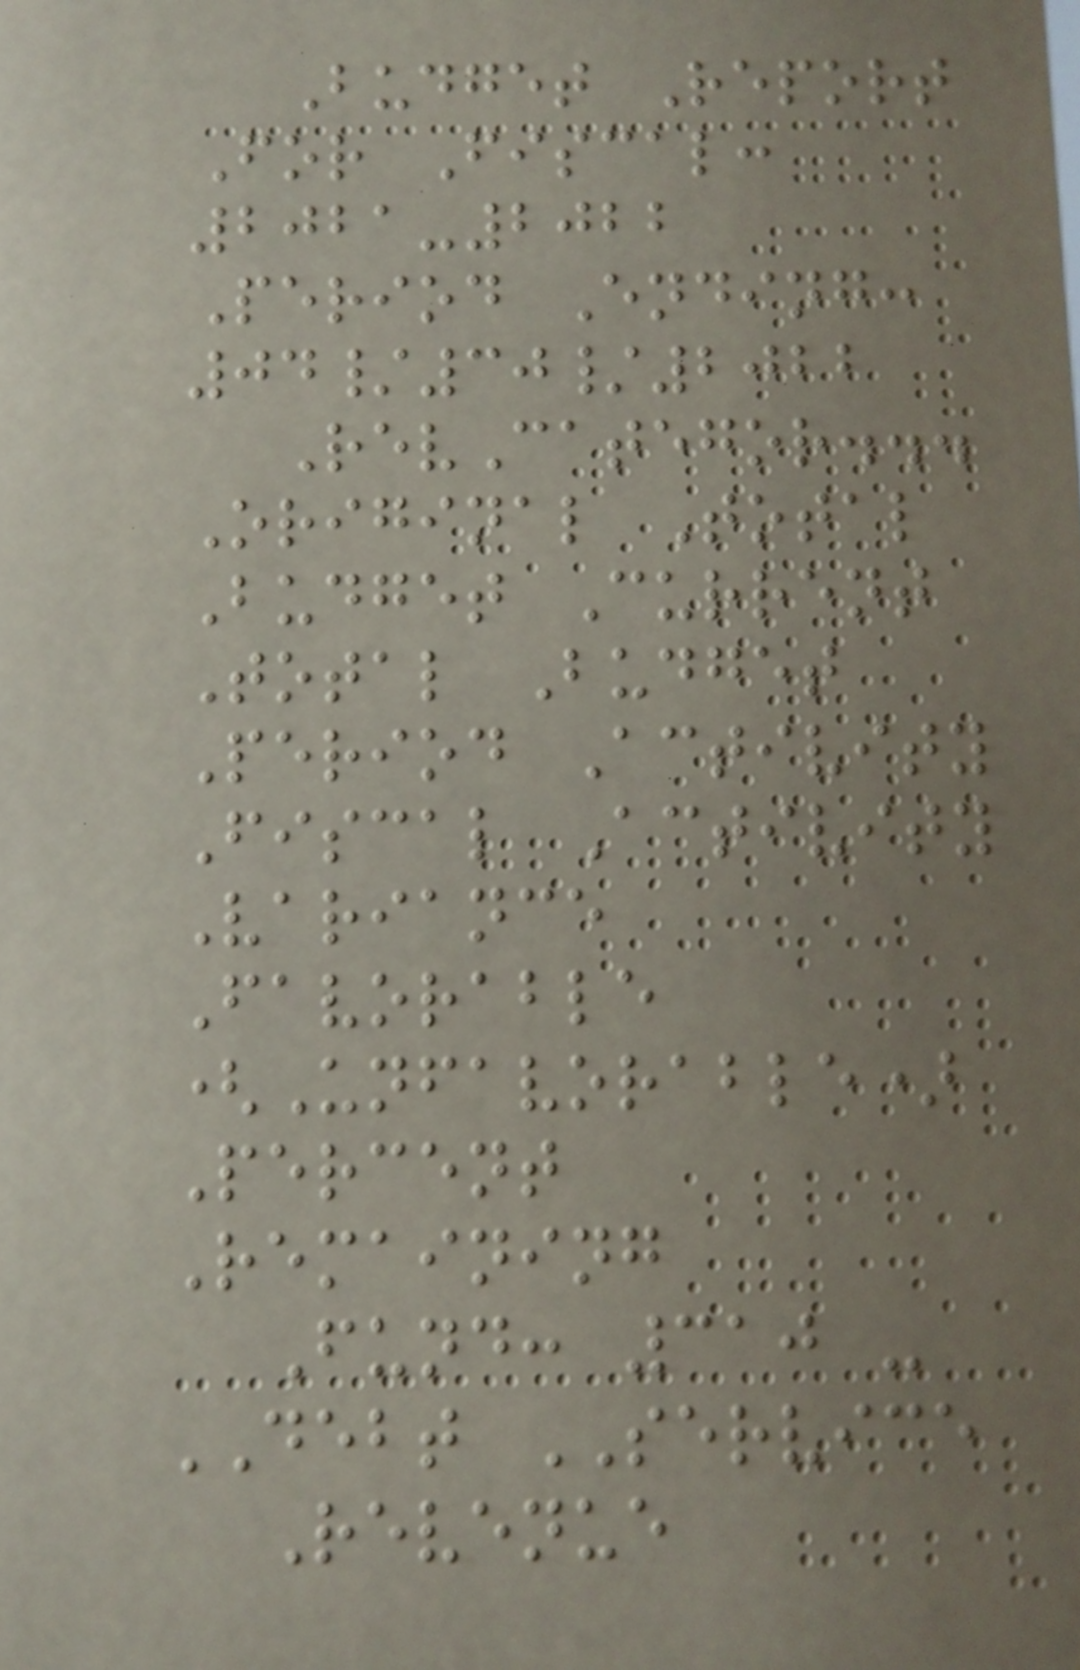Budget Report
For Fiscal:
2021-2022
Period Ending:
04/30/2022
RevCategor...
Original Total
Budget Current
Total Budget
Period Activity
Fiscal Activity
Variance
Favorable
(Unfavorable)
Percent
Remaining
Fund: 310 -
DEBT SERVICE
Revenue
